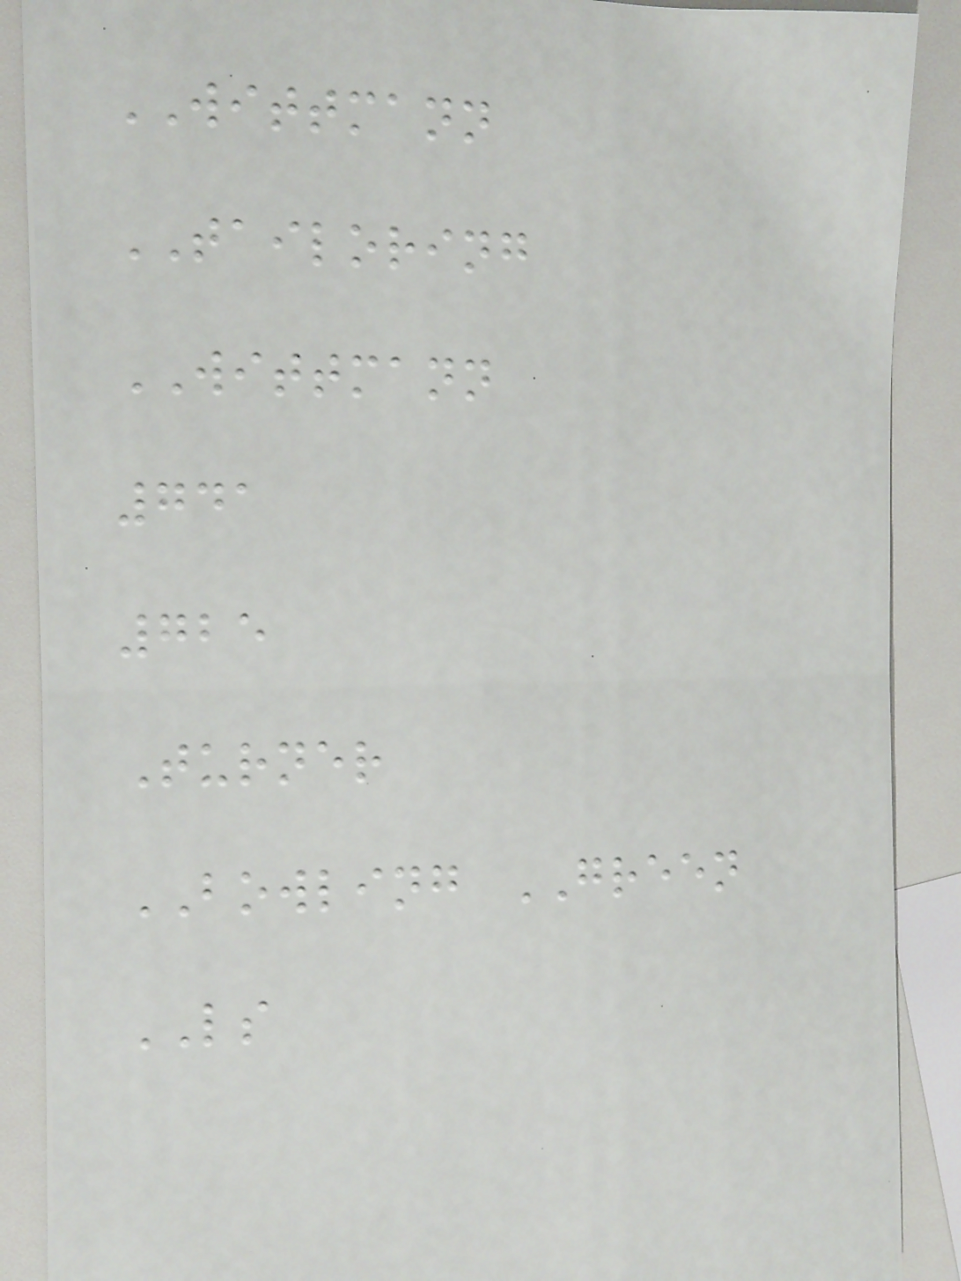WITTMANN
TAILORING
WITTMANN
741
725
Turner
BOWLING GREEN
LS
